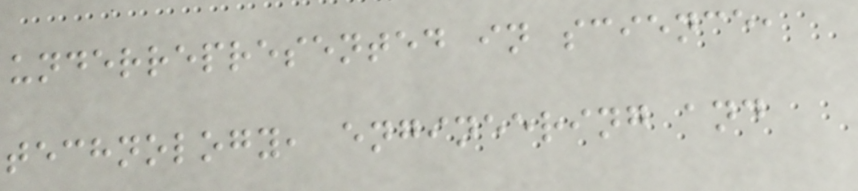underrepresented in science,
technology, engineering and
